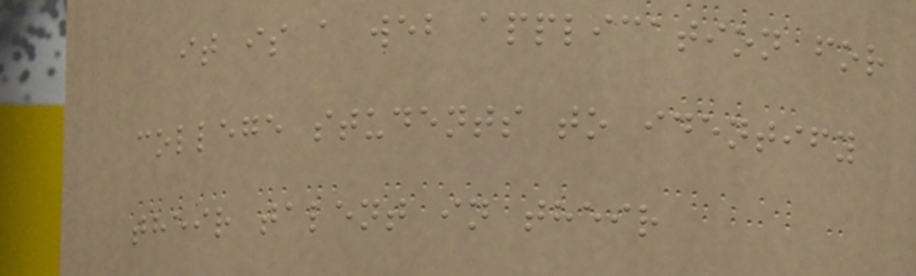it is a web application for
college students to identify
their talent in their
